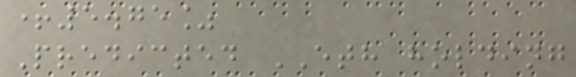+5.75%
Predicted ETH holding
